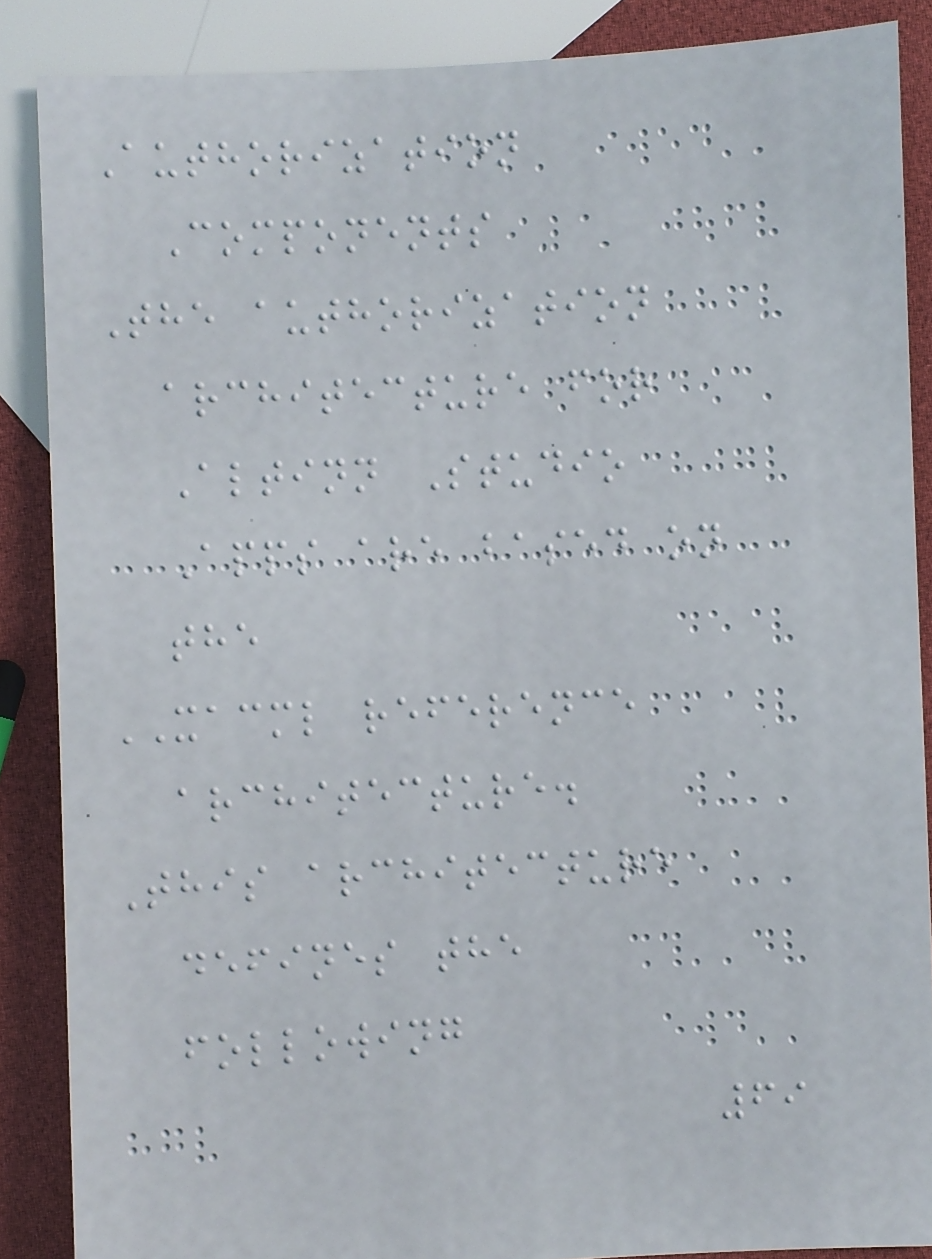Authorization
Components
The authorization
architecture for
Altinn Studio
Apps are based on
the
XACML reference
architecture.
This architecture
defines the
following
69
